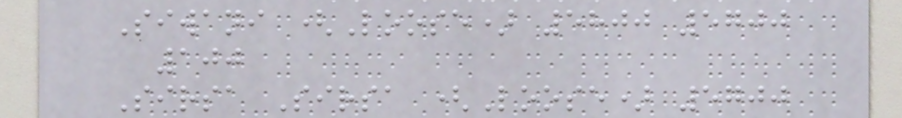Siwani (Loose) 5800 5700
100
Sirsa Sirsa (Loose) 5700
